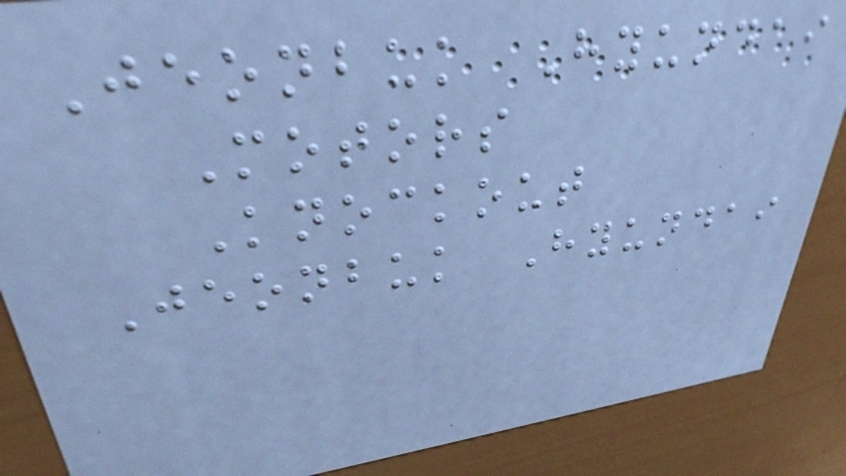Jeonbuk Hyundai
Motors
Knockout
Jeonbuk Hyundai
